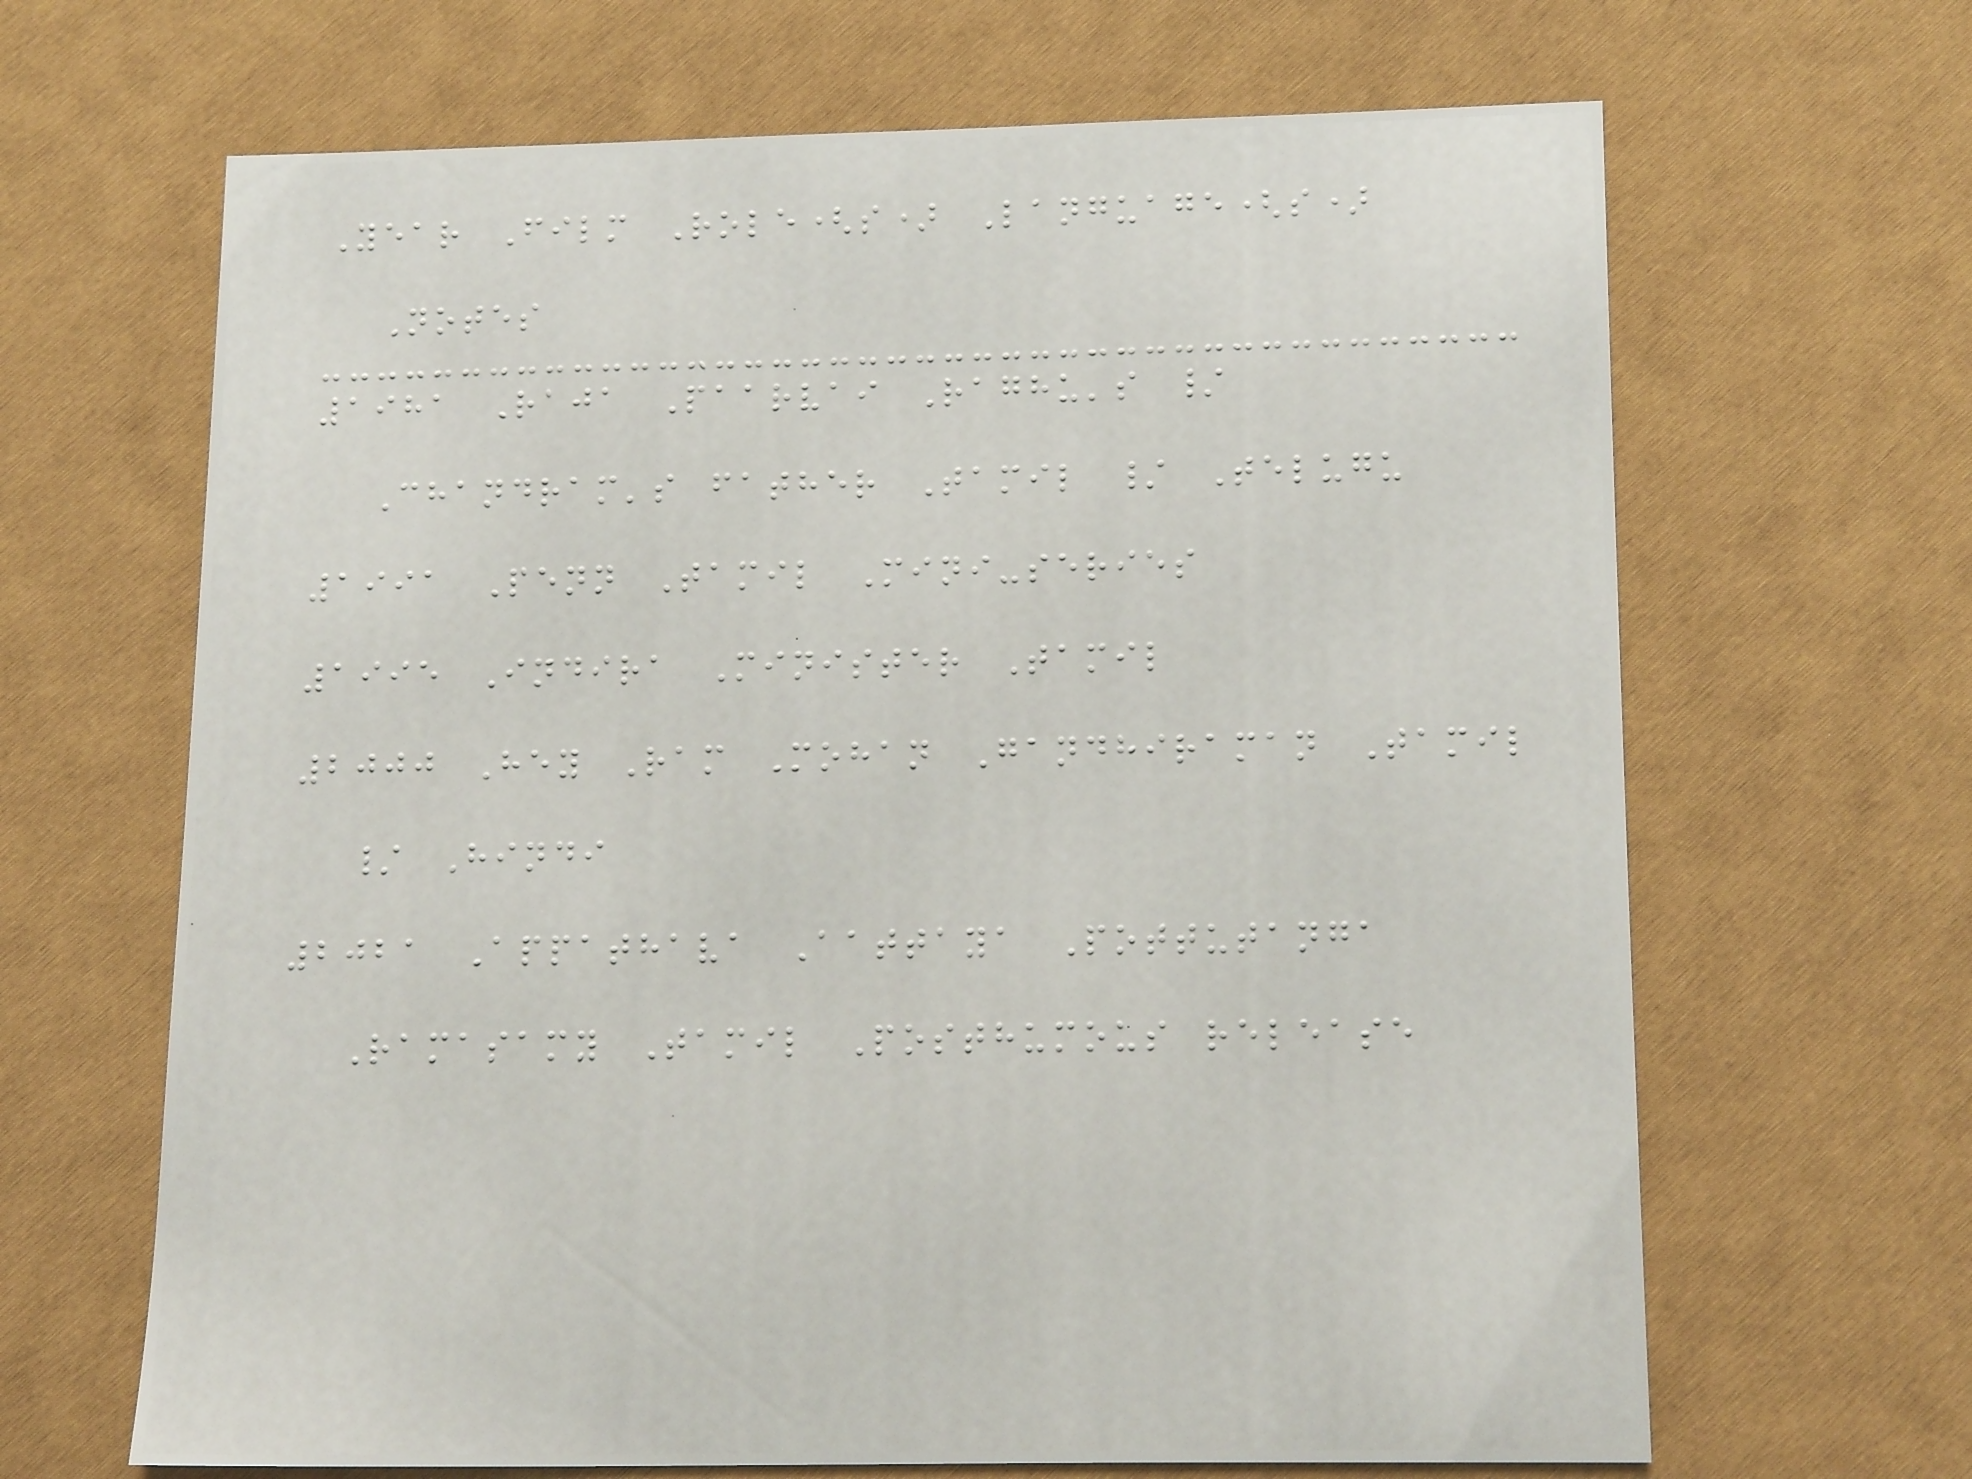Year Film Role(s) Language(s)
Notes
1981 Raja Paarvai Raghu's /
Chandram's father Tamil / Telugu
1991 Penn Tamil Mini-series
1995 Indira Minister Tamil
2000 Hey Ram Mohan Gandhiraman Tamil
/ Hindi
2021 Appathava Aattaya Pottutanga
Ramasamy Tamil Posthumous release
